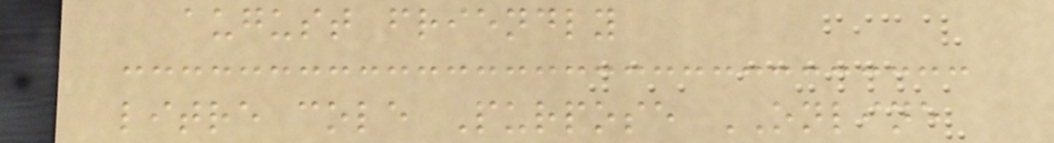august friendly
litre cole Purpose ONLINE
